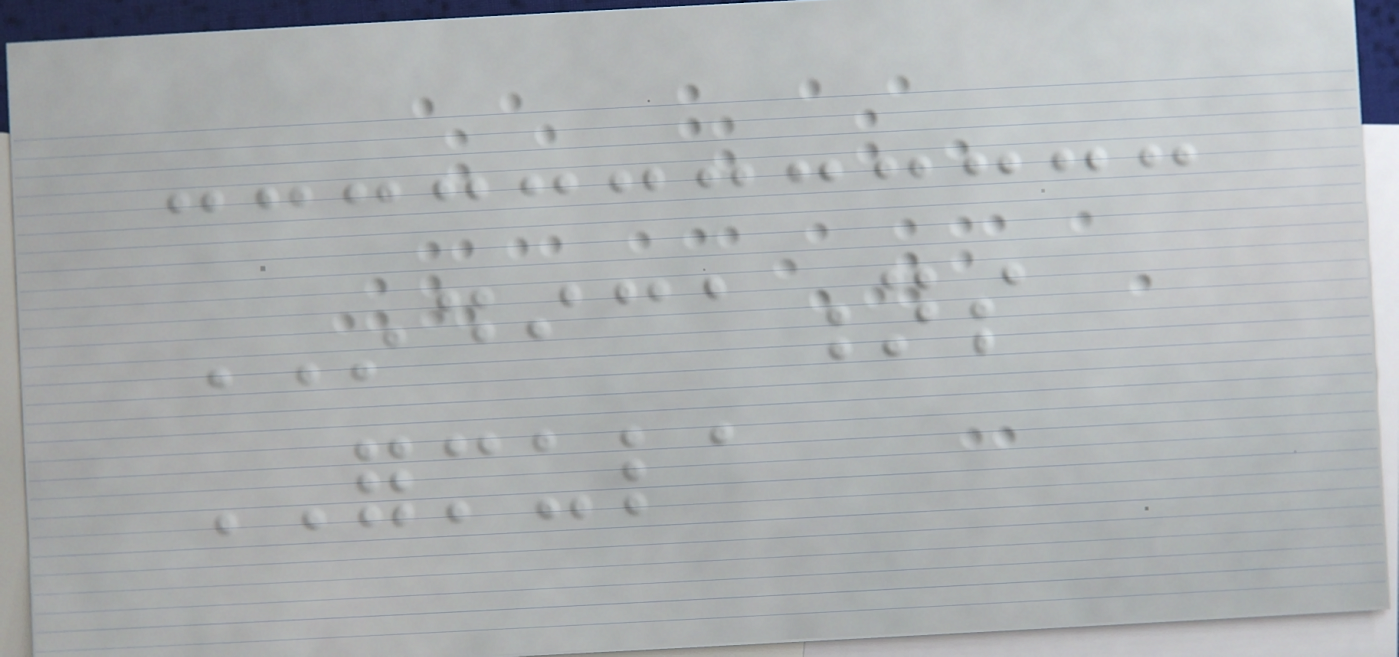INDICATIONS
FORMULA
